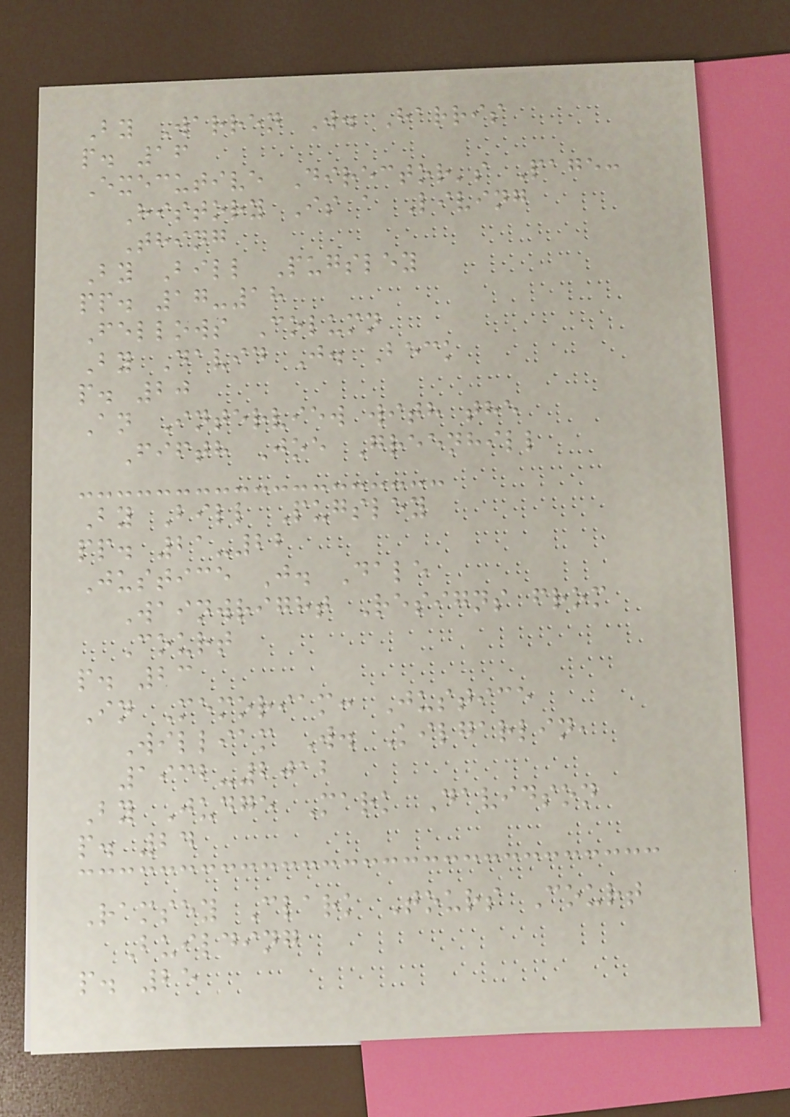By Warren W. Harris
p. 16
Executive Director's Page:
History Is a Living
Thing
By Bill Pugsley
pp. 17-18
Fellows Column
By David J. Beck
p. 20
An Interview with the
Fifth Joe Greenhill
By Bill Pugsley
pp. 21-22
Justice J. Dale
Wainwright Resigns from
Court
p. 23
In Memoriam: Justice
William W. Kilgarlin,
1932-2012
By Judge Mark Davidson
p. 24
Ramsey Clark Tours Court
Building
p. 25
